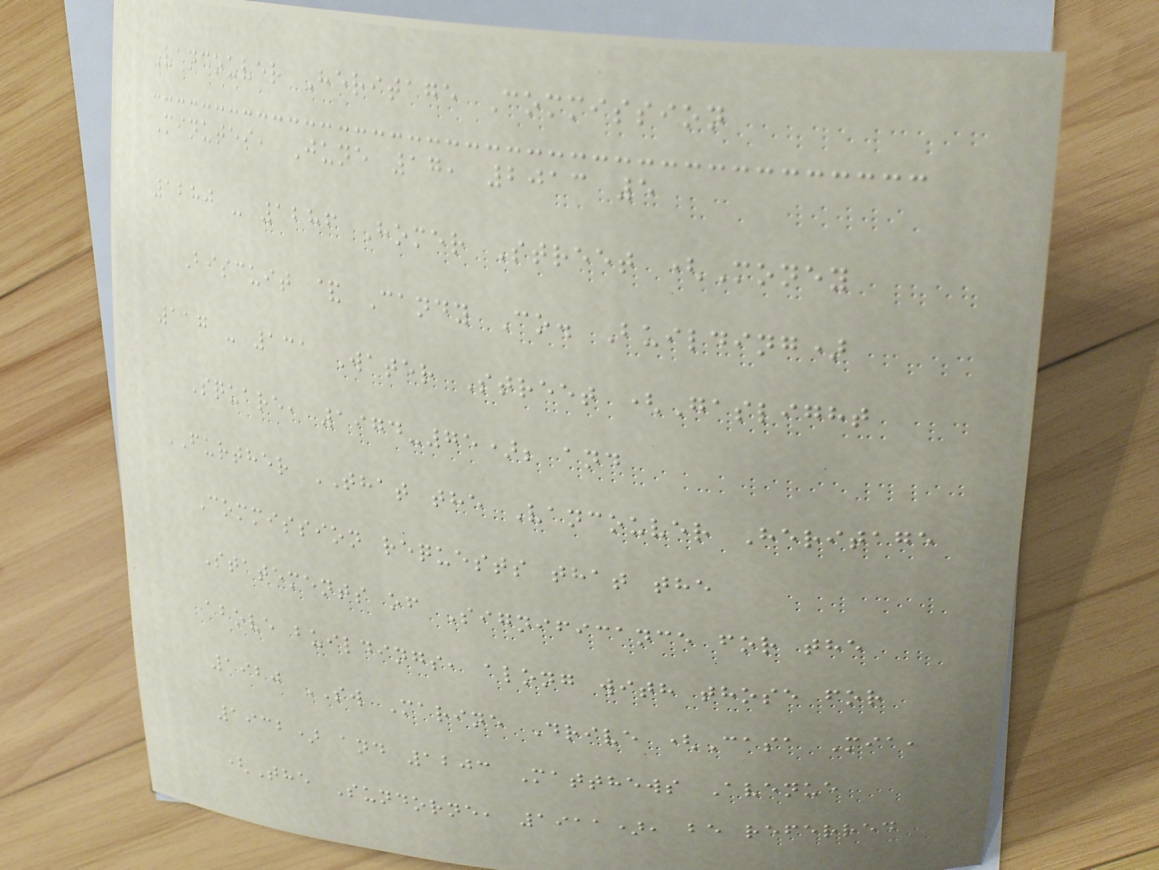Vancouver Heritage Commission
Minutes, June 17, 2013 5
1280 - 1286 Homer Street (Money
Biscuit & Candy Co. Building)
117 - 131 Water Street (Gaslight
Square, 1974-75); and
FURTHER THAT the Vancouver Heritage
Commission requests that the
Statements of Significance for the
above buildings, along with those for
1920 SW Marine Drive (Casa Mia,
1932) and 1203 Matthews Avenue
(The Sundorne, 1911), be referred
